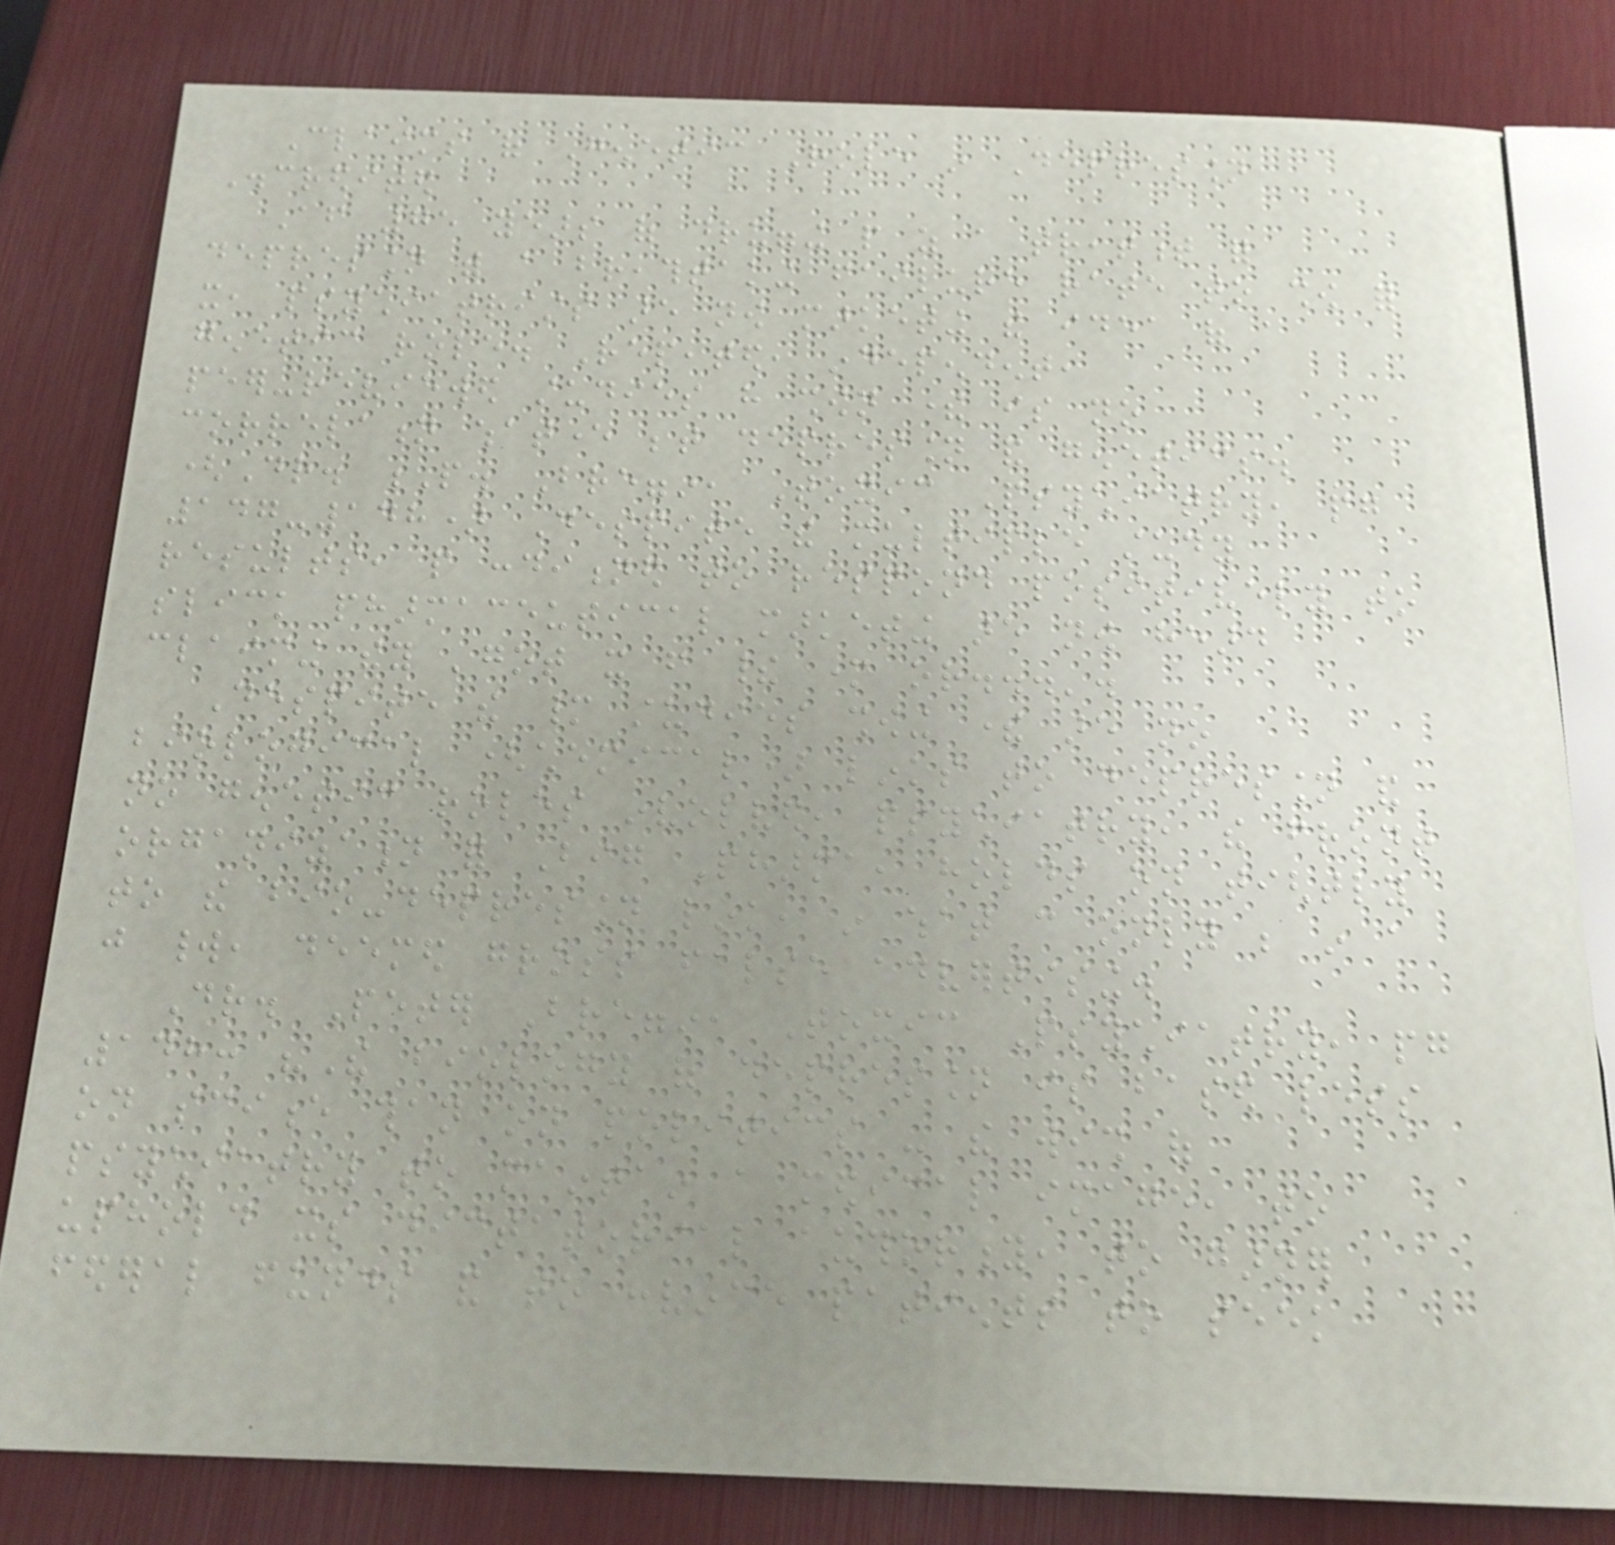Claims of Genetic Role in Depression
Discredited
After 75 years of drugging people as a treatment for
depression with a breathtaking failure rate to show for
it, psychiatrists are now marketing the idea of a
genetic role. Repeated, independent,
peer-reviewed studies have shown there is no
correlation whatever between depression and genetics.
(Dr. P. Breggin, Toxic Psychiatry, pg
147-148) Despite the multiple study
results, people conditioned to respond positively to
slick pharmaceutical marketing are now heard
claiming they 'got it from their mother or...'.
Despite the many studies showing there are no
biological (chemical) links to depression and
no genetic roles involved, psychiatry, the front
organization for Big Pharma, holds on tightly
to the bio-depression link, in what can only be in a
just world, deemed gross false advertising.
Dr. Peter Breggin, Toxic Psychiatry, pg
148: "The biology of depression is based less
on science than on politics - the wish of
psychiatry to maintain a medical image, to
uphold its dictatorial authority, to garner
federal funds and to convince patients to seek
